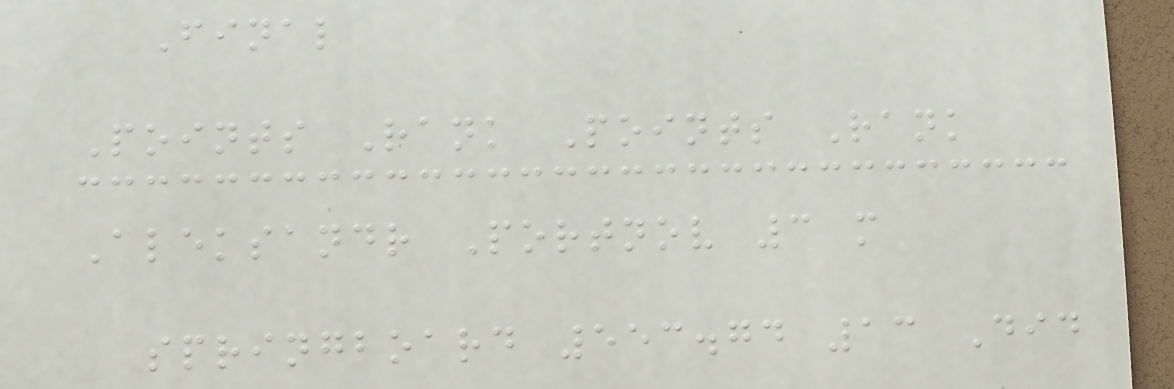Final
Points Rank Points Rank
Aleksandr Portnov 3 m
springboard 553.74 13 Did
